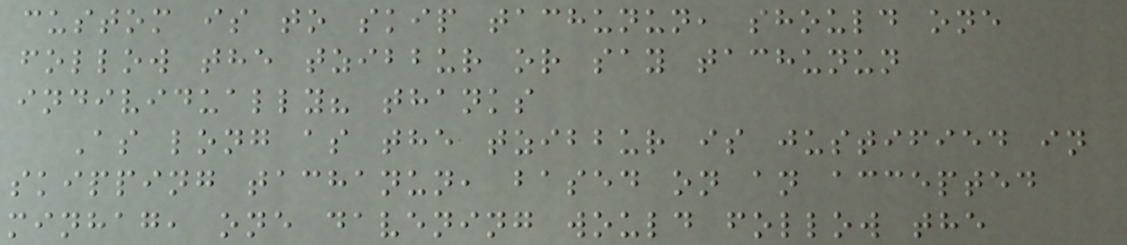custom is to skip tachunun, should one
follow the tzibbur or say tachunun
individually? thanks
As long as the tzibbur is justified in
skipping tachanun, based on an accepted
minhag, one davening would follow the
